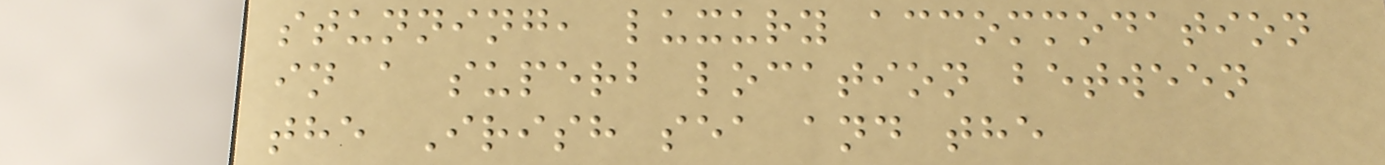stunning, luxury accommodation
in a superb location between
the Irish sea and the
